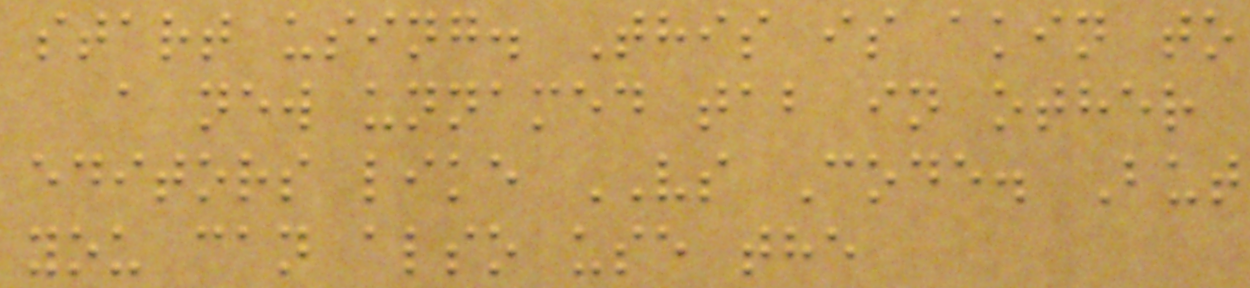start using. This is akin to
a new unnamed tab in other
editors like VS Code. But
you can also use the
